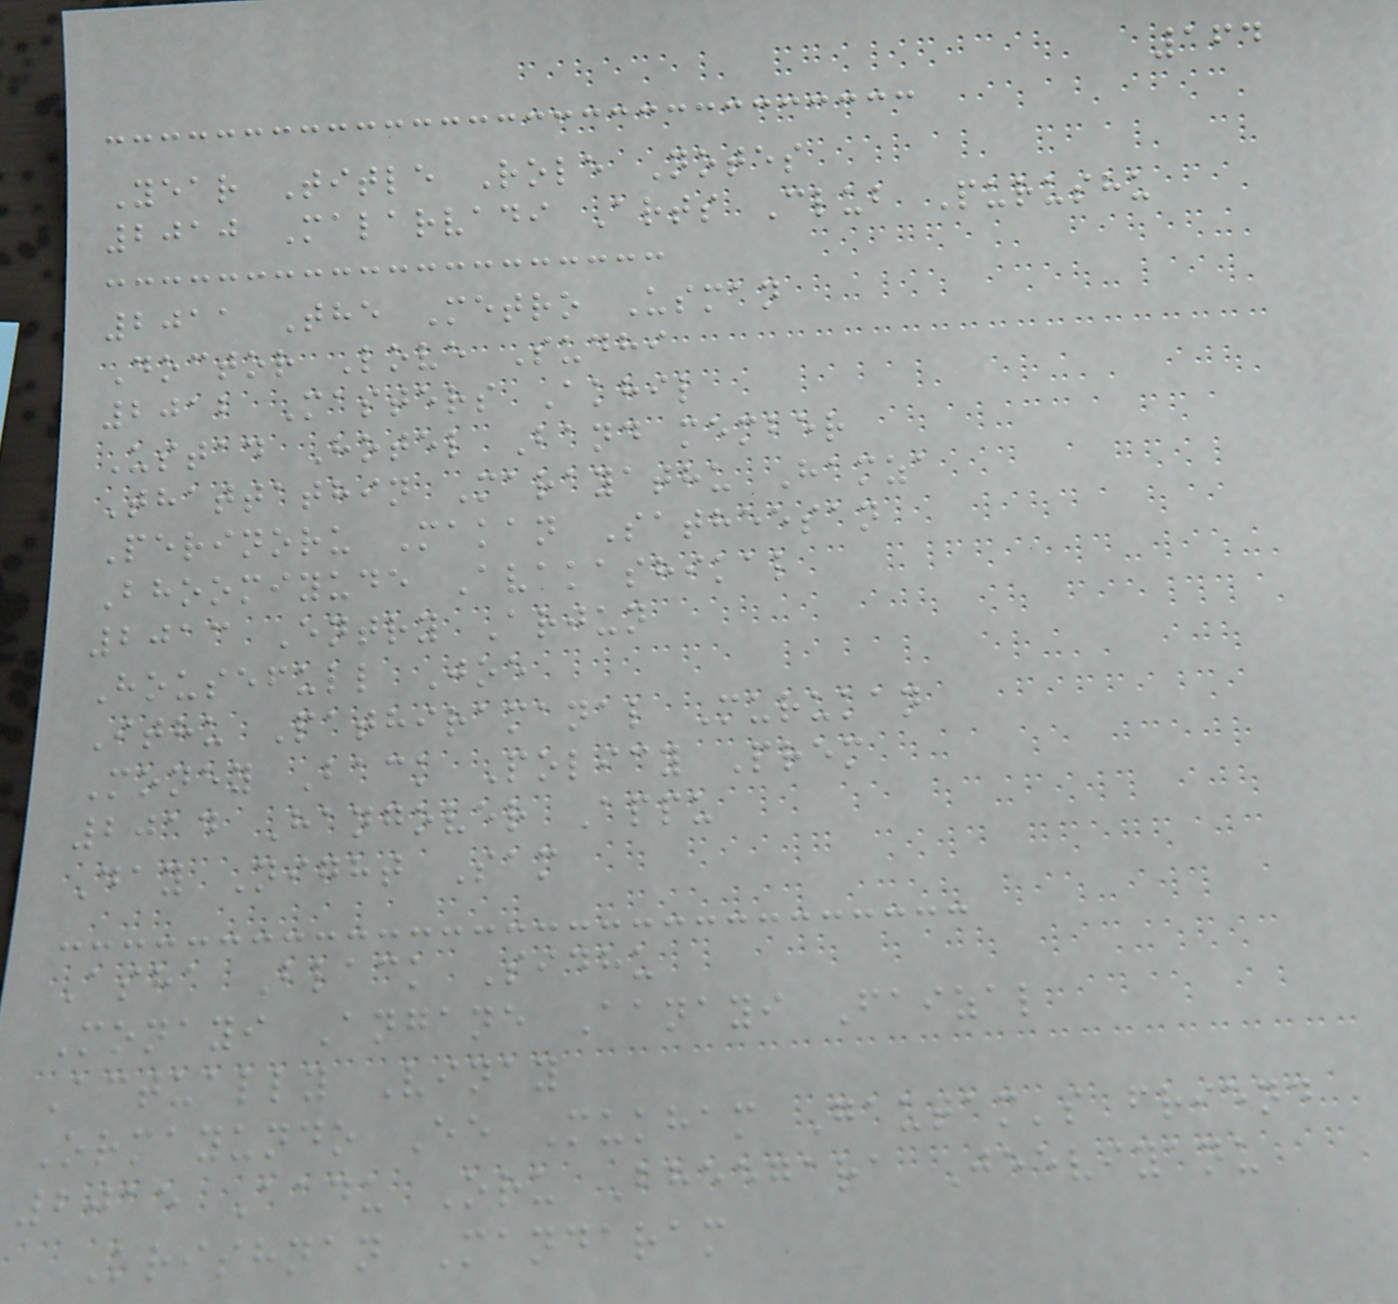164
Year Title Role Notes
2010 Malarvadi Arts Club Purushu
2011 The Metro Usman
Doctor Love Sudhi
2012 Masters Akhil
Ustad Hotel Band member
Thattathin Marayathu Hamza
Perinoru Makan Satheesan
Bhoomiyude Avakashikal
2013 Entry Arjun
Housefull Joe
Ithu Pathiramanal Murukan
Money Back Policy Prem
2014 Hangover Appu
Day Night Sam
Asha Black Sidhu
Monayi Angane Aanayi Faizal
Actually Vinay
Ormayundo Ee Mukham Gautam's friend
2015 Aadu Oru Bheegara Jeeviyanu
Krishnan Mandaram
